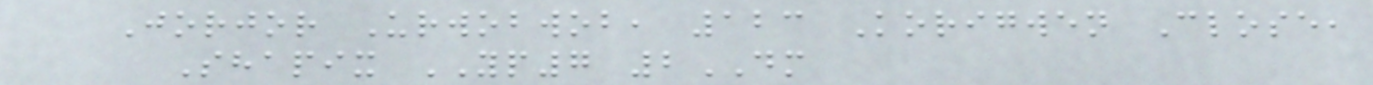Jorjor Urwobwob, 123 Korigwen Close,
Shapix YP7 2DM
